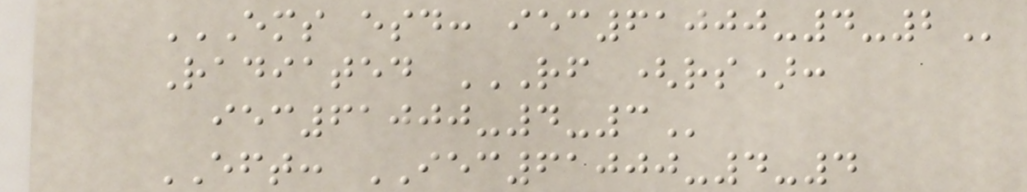EMS ESD: IEC61000-4-2
Radiated RF (RS):
IEC61000-4-3
EFT: IEC61000-4-4
